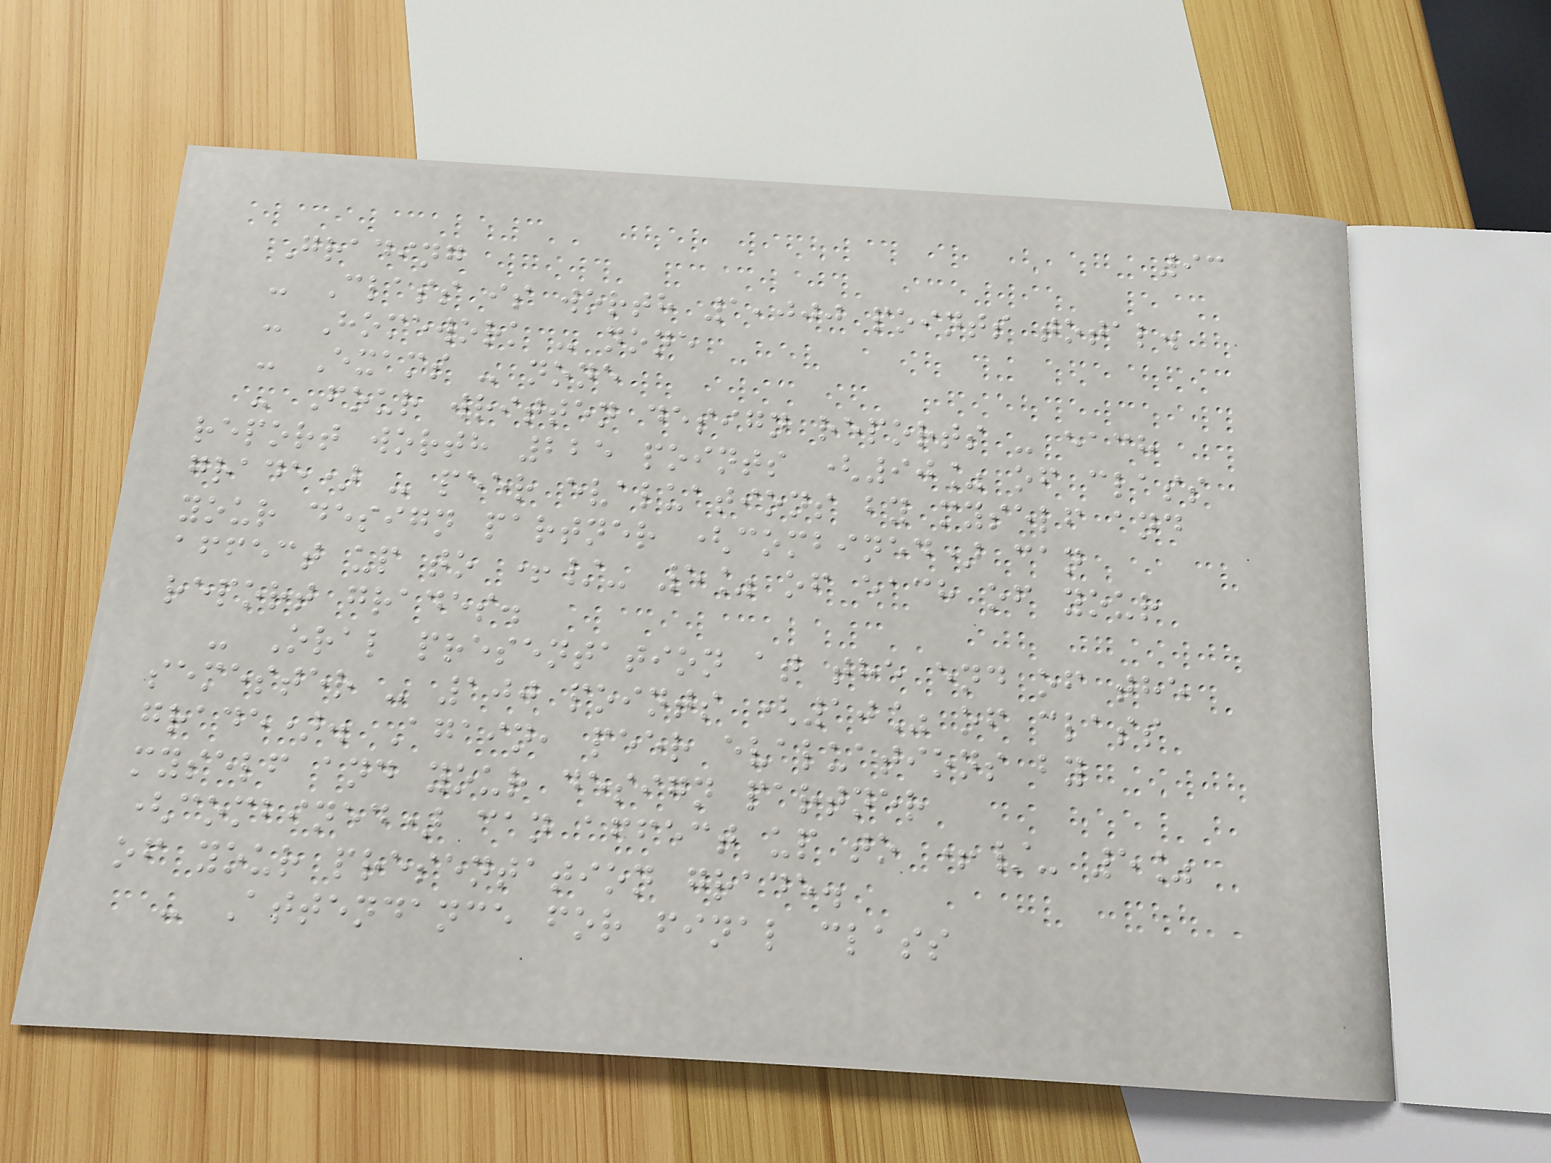93
Grading
- Class is worth 1,000 points total.
- Homework - none
- Exams - none
- Four written design reports - each
report worth 225 points (90% of class
grade) - peer evaluations by myself and
your design partner (combined) can
affect up to +/- 5% of each of your
report grades.
- Oral presentation at the end of the
semester - 100 points (10% of class
grade). Again, peer evaluations by
myself and your design partner
(combined) can affect up to +/- 5%
of your presentation grade.
- Attendance for final class
